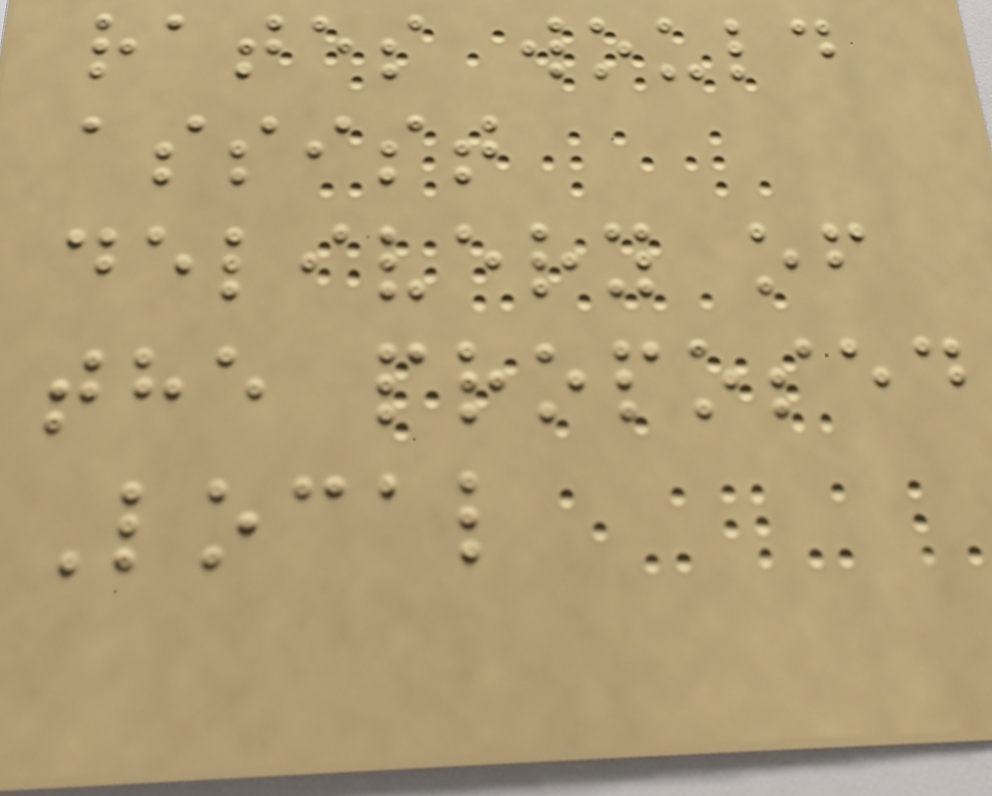rates would
assist
delivery of
the proposed
Local
